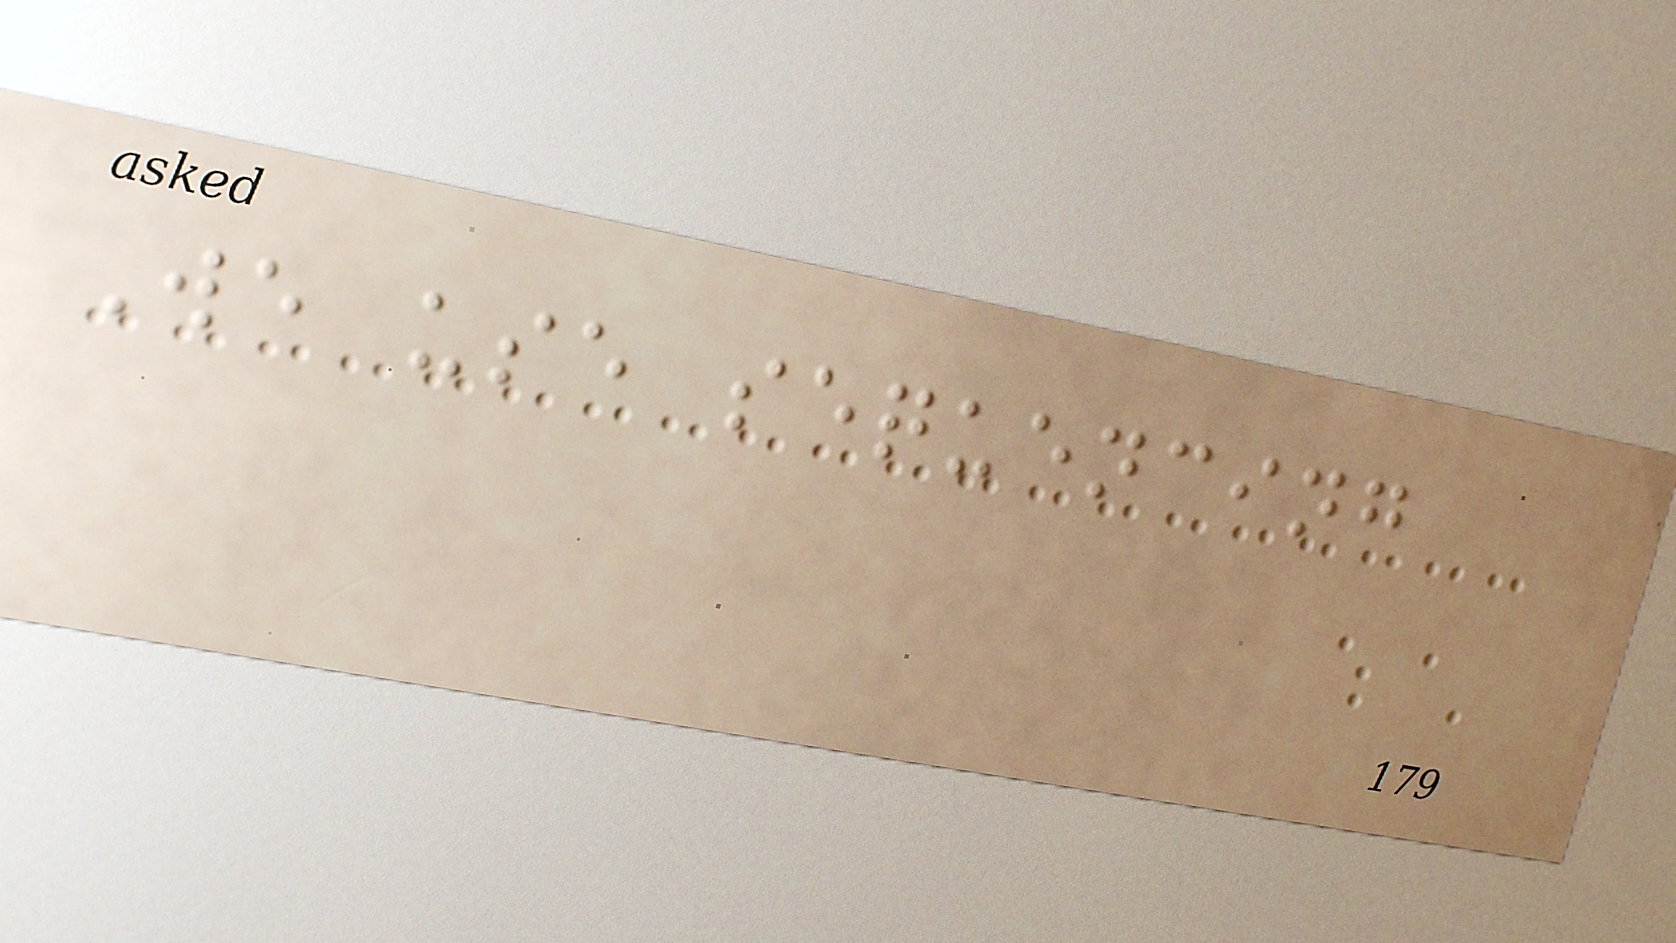We use sequencing
